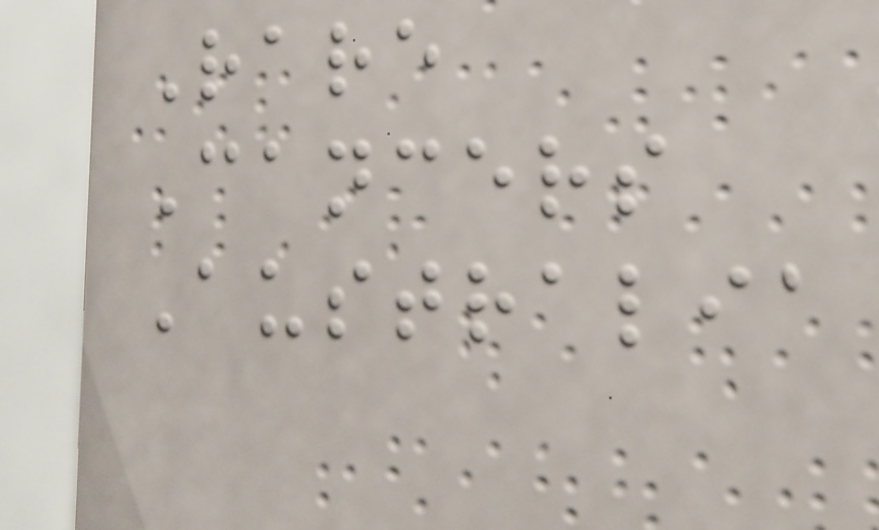Rare
Cancers
Australia
